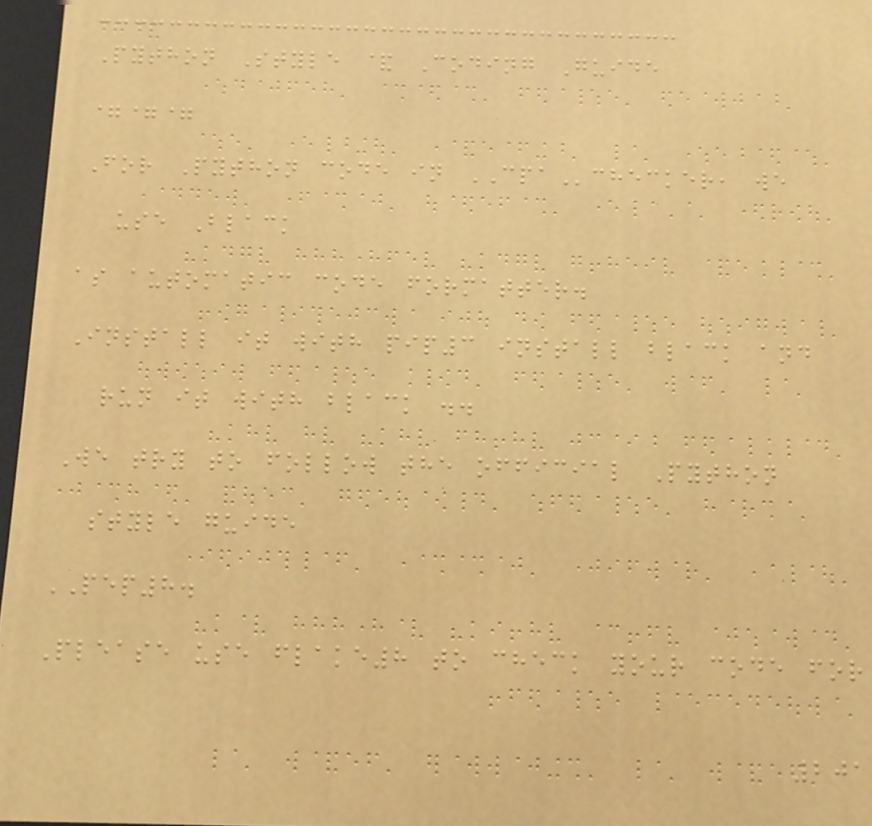Python Style & Coding Guide
===
For Python code in CPAchecker, we
use Black
as automatic code formatter.
Install it with pip3 install black and
run it with black ..
We try to follow the official Python
style guide
PEP8.
Please use flake8 to check your code for
201
